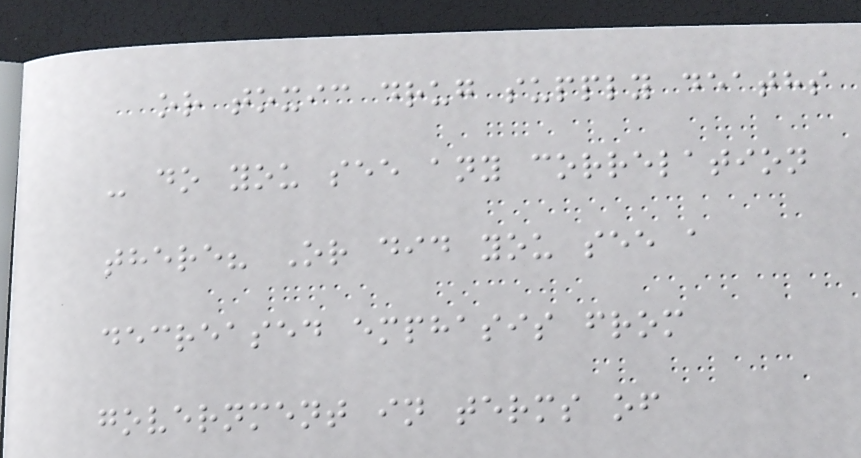or toxic drug supply deaths
- do you see any correlation
there? Or did you see a
decreased emphasis from
government in terms of
